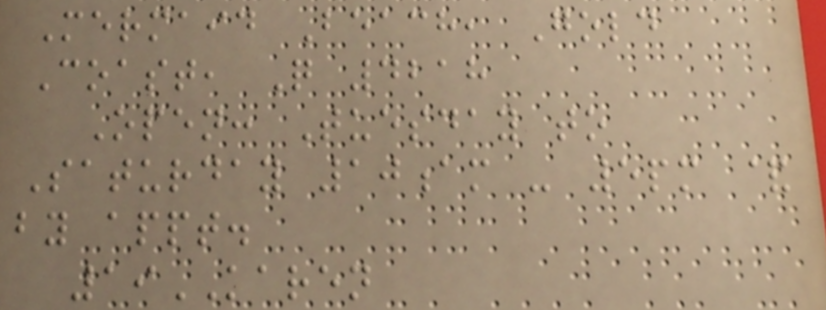Mermaid Beach, Gold
Coast, Q 4218
Open: Tuesday to
Saturday 10am - 5pm &
by appt.
19KAREN
